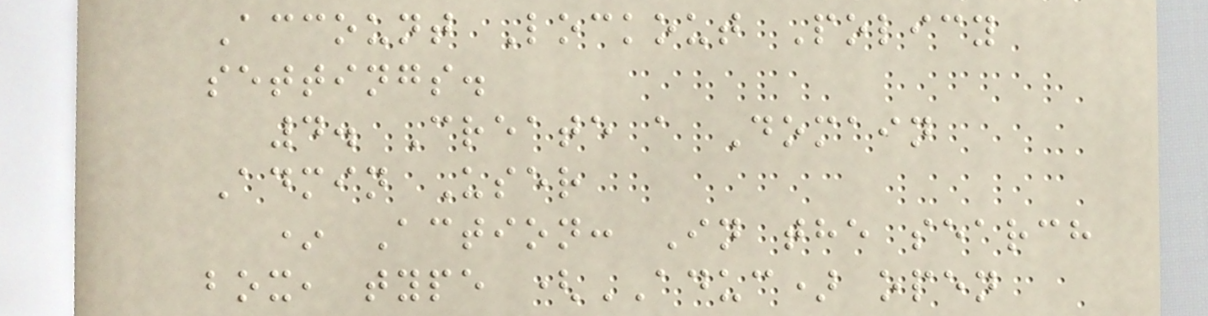Account Lockout Policy
settings.
4. Create a Domain
Admin User
* Action: In the search
box, type (ADUC) open
